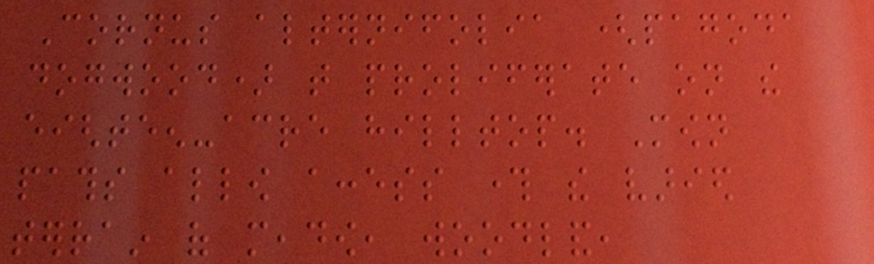Cornus alternifolia (pagoda
dogwood) that proliferate on the
eighteen-acre hilltop. Mown
paths allow access through the varied
terrain of meadow, woodland,
